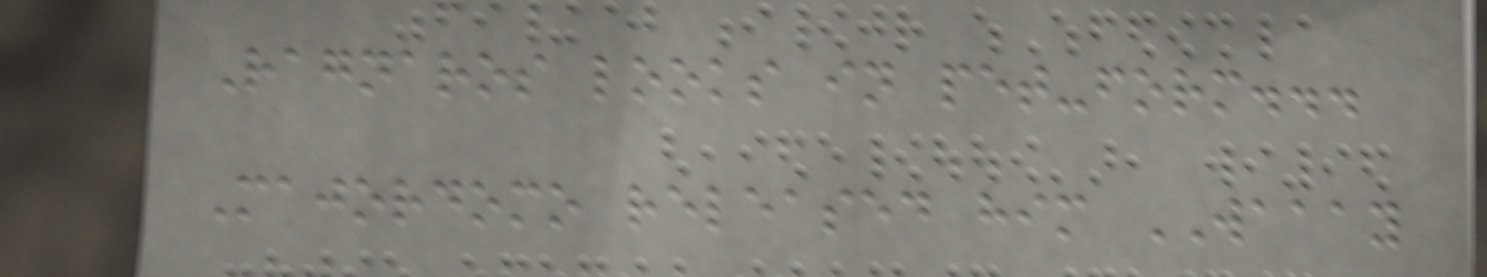Ragnaros looks in pet-form...
Majordomo released him WAAAY
